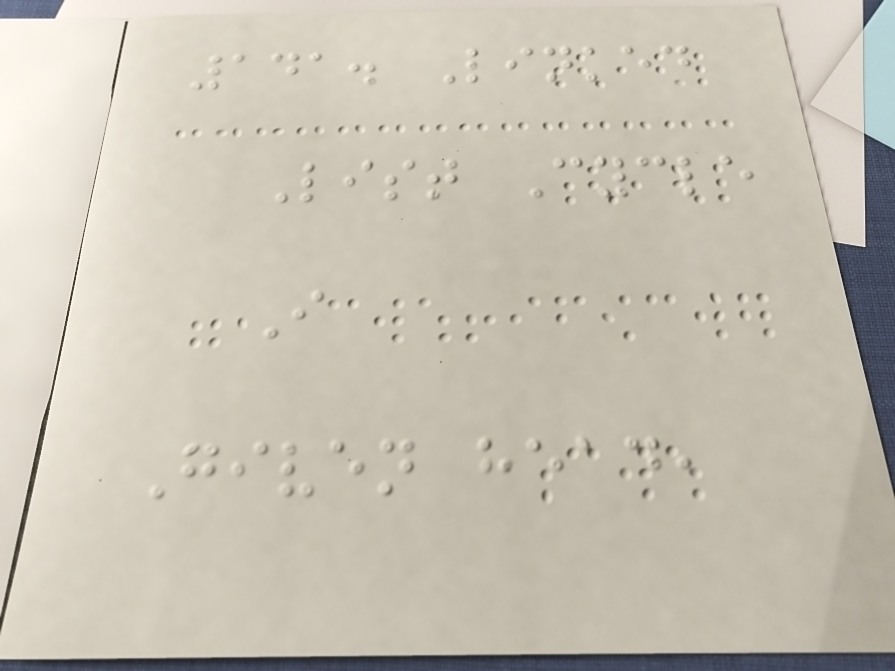141. Linked
List Cycle
I
Given head,
